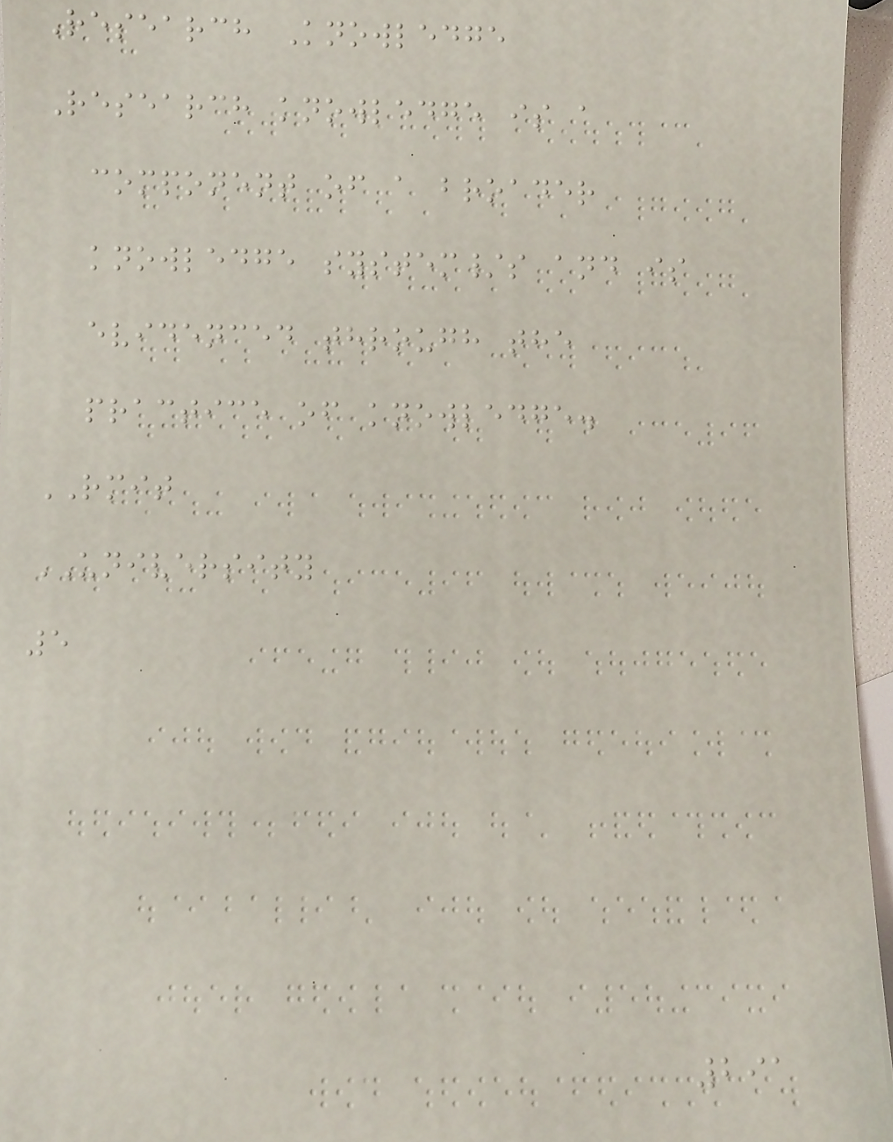Research Knowledge
Research knowledge is a
component of a broader
knowledge system/s and is
evidenced through the
practice of knowledge.
RMIT
UNIVERSITY
5
291
